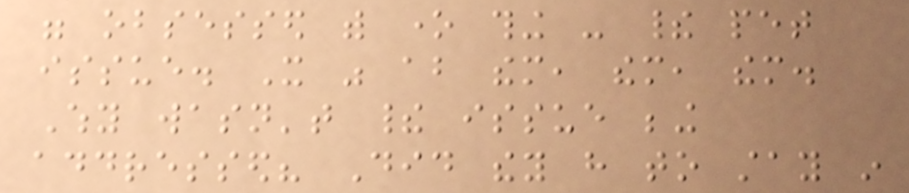were obsessed with one thing - their pet
issue. It was about them, them, them.
Why wasn't their issue being
addressed? Did they have to stay in
